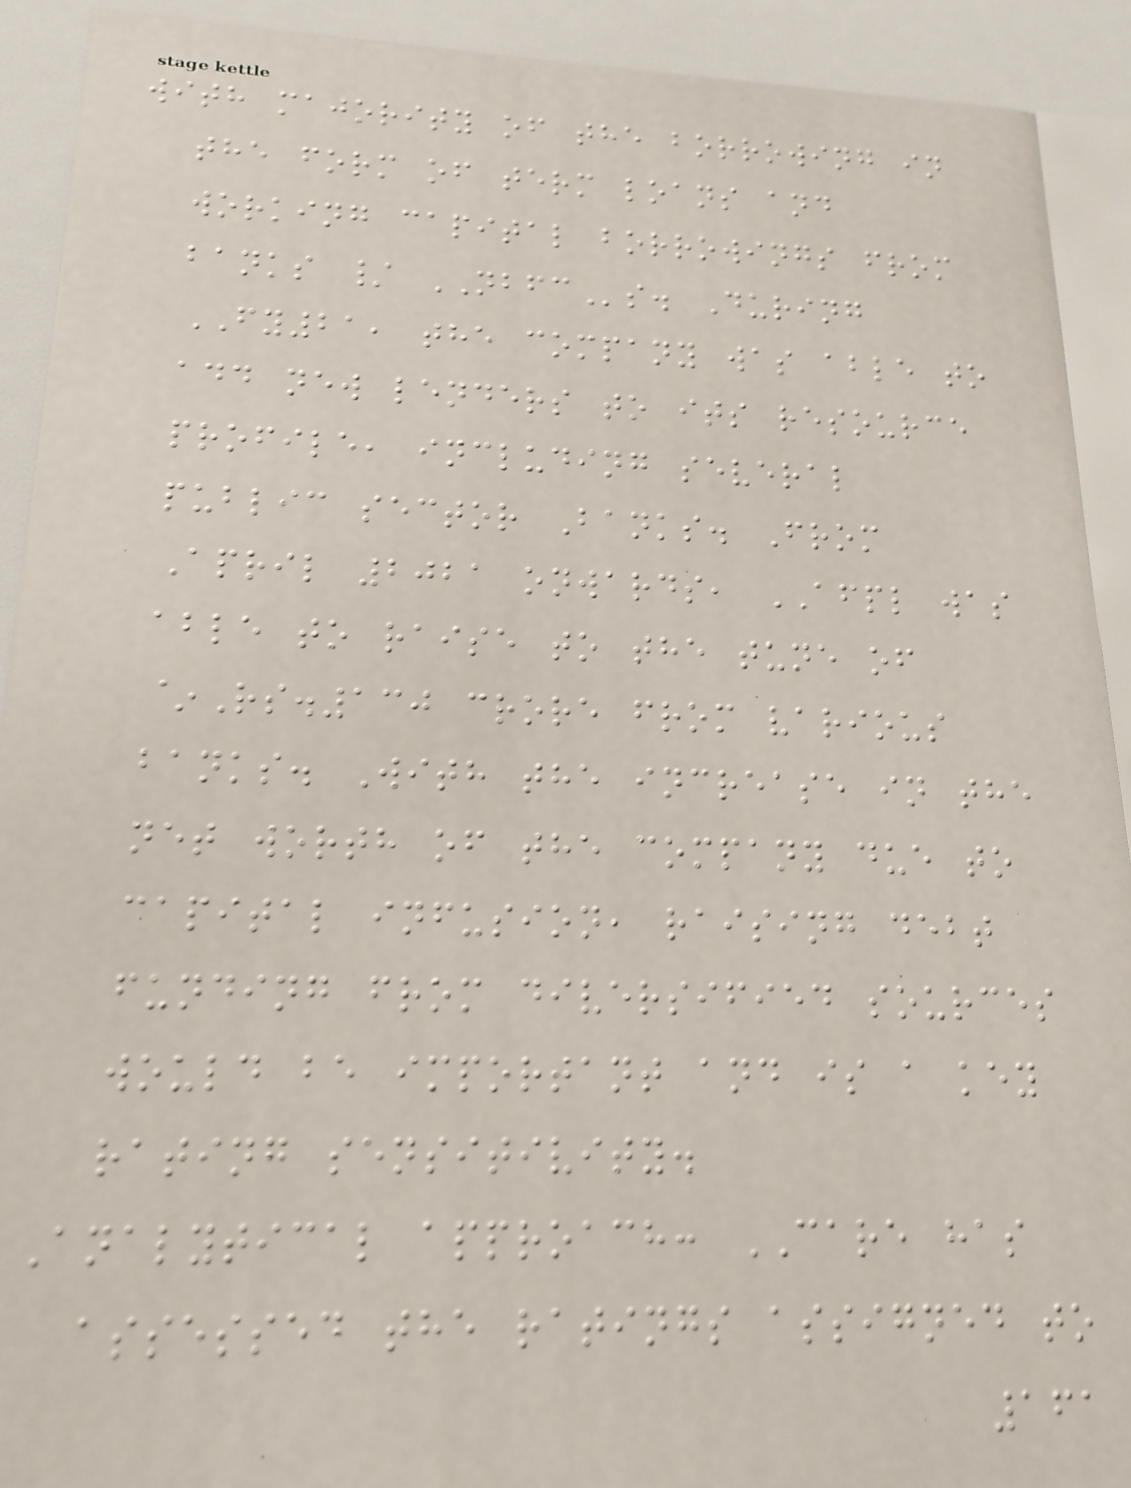with majority of the borrowing in
the form of term loans and
working capital borrowings from
banks / NBFCs. During
FY21, the company was able to
add new lenders to its resource
profile, including several
public sector Banks. From
April 2021 onwards, AFPL was
able to raise to the tune of
~Rs.130 crore from various
banks. With the increase in the
net worth of the company due to
capital infusion, raising debt
funding from diversified sources
would be important and is a key
rating sensitivity.
Analytical approach: CARE has
assessed the ratings assigned to
161
